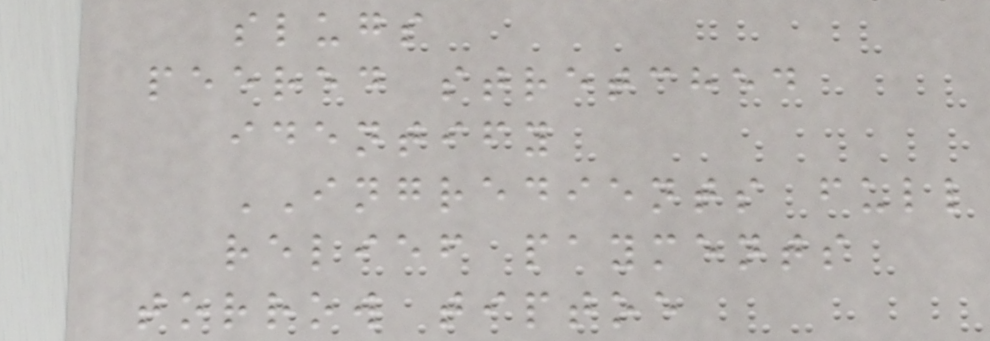slugs
peered stretched
identify
INGREDIENTS full
relief payments
torrow tiptoe
